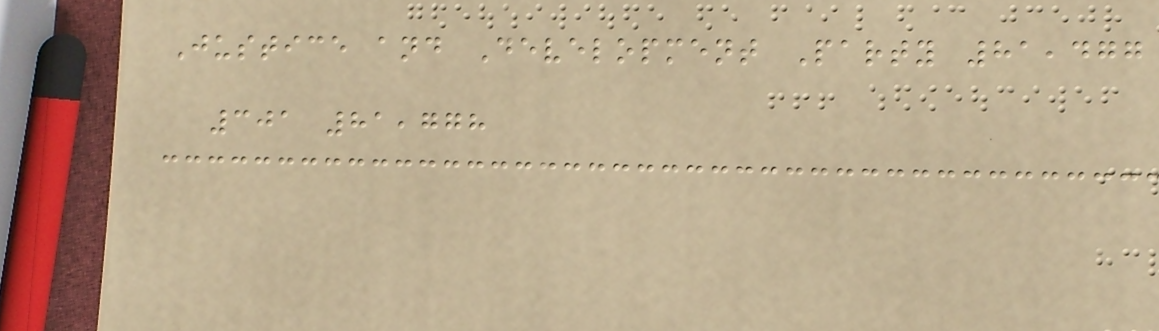Justice and Development Party 81,477
301 81,778
